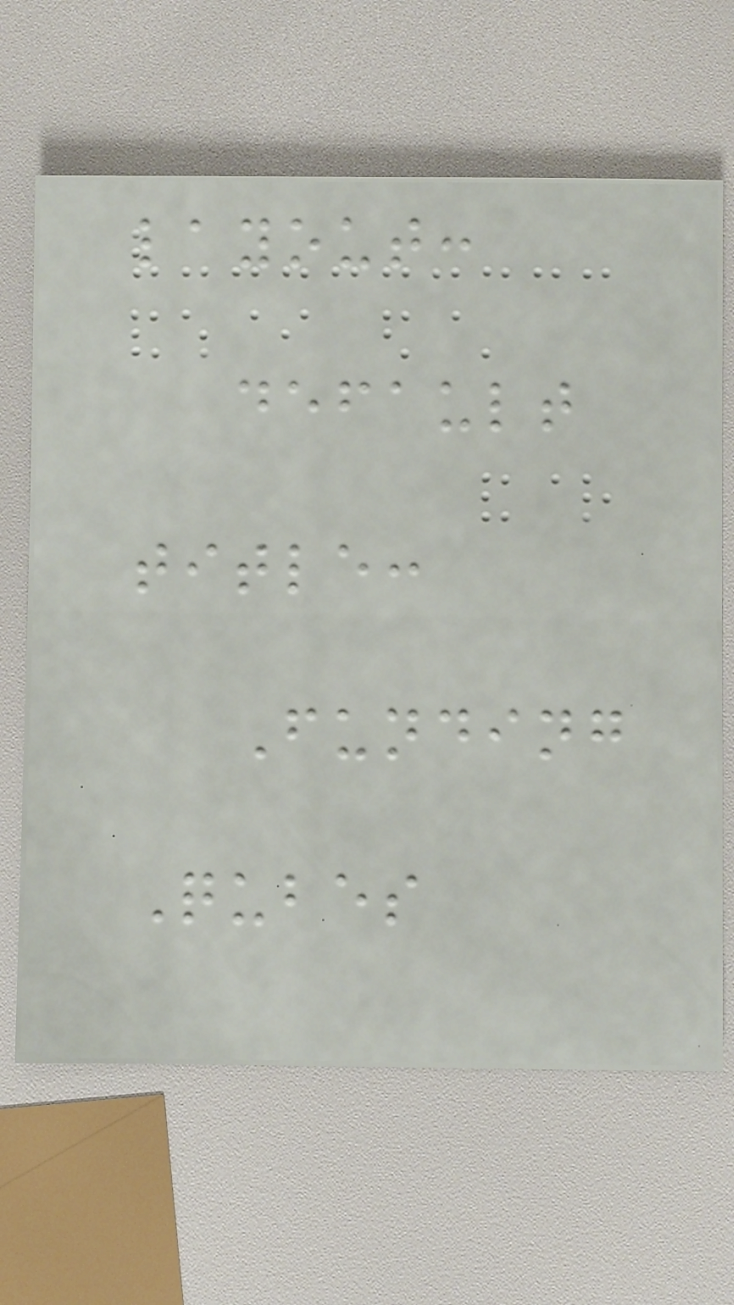layout:
default
title:
Funding
Qubes
